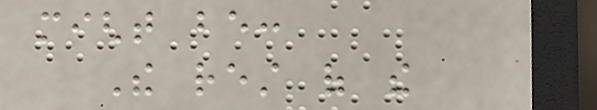might be:
The rest of the
